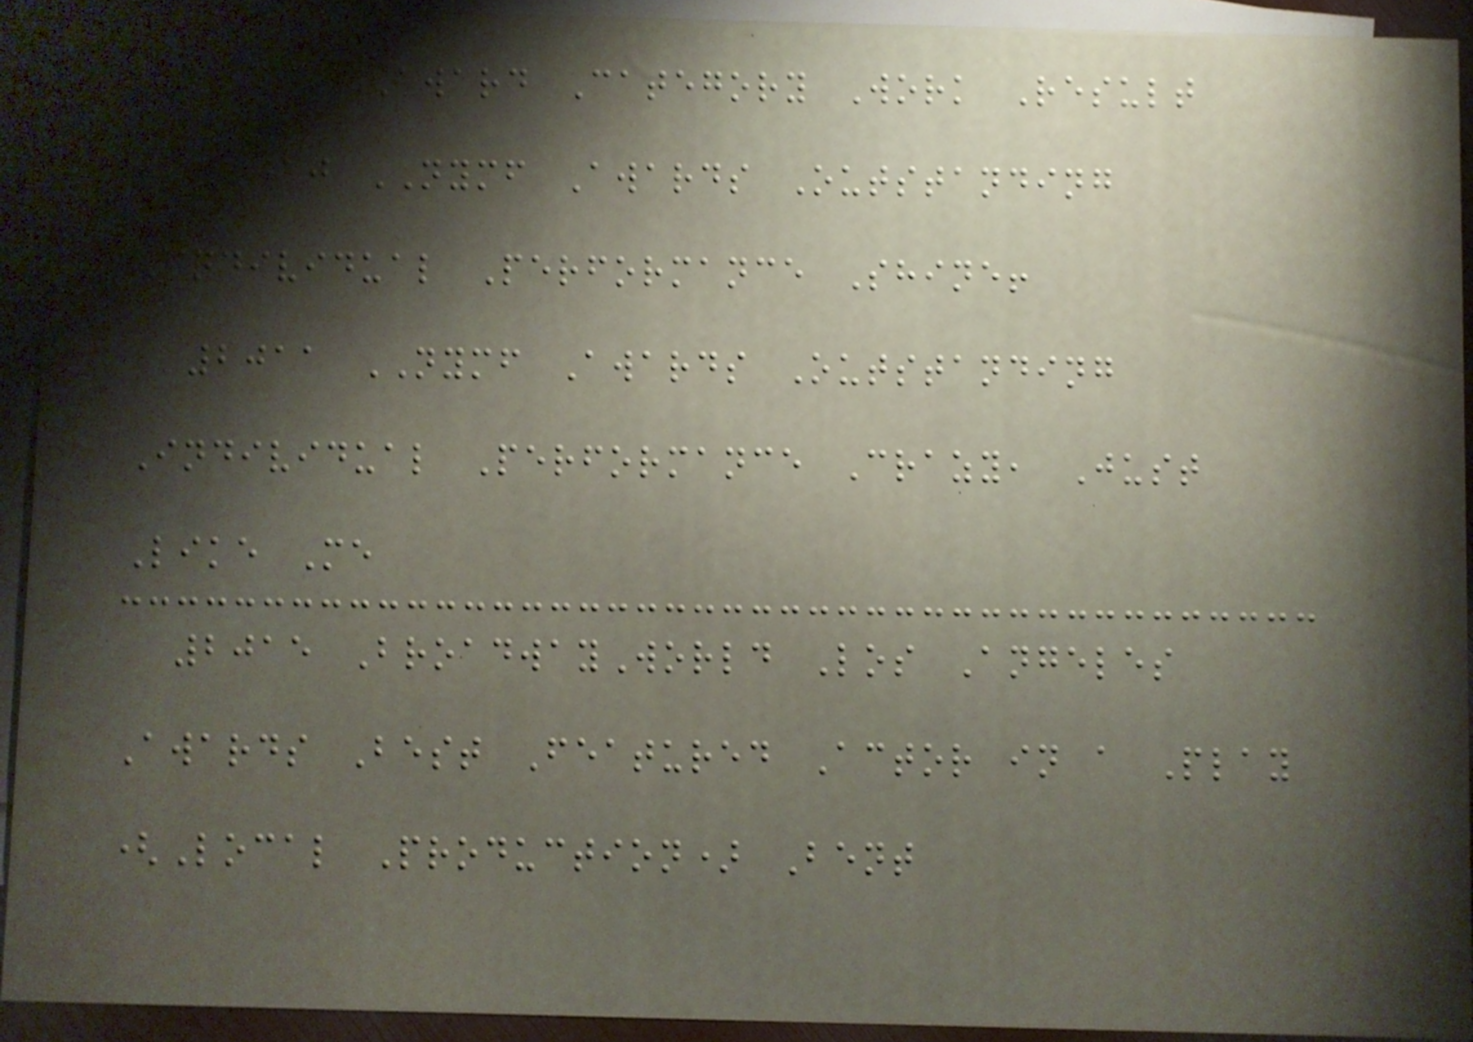Year Award Category Work Result
2010 NYMF Awards Outstanding
Individual Performance Shine!
2011 NYMF Awards Outstanding
Individual Performance Crazy, Just
Like Me
2015 BroadwayWorld Los Angeles
Awards Best Featured Actor in a Play
(Local Production) Bent
